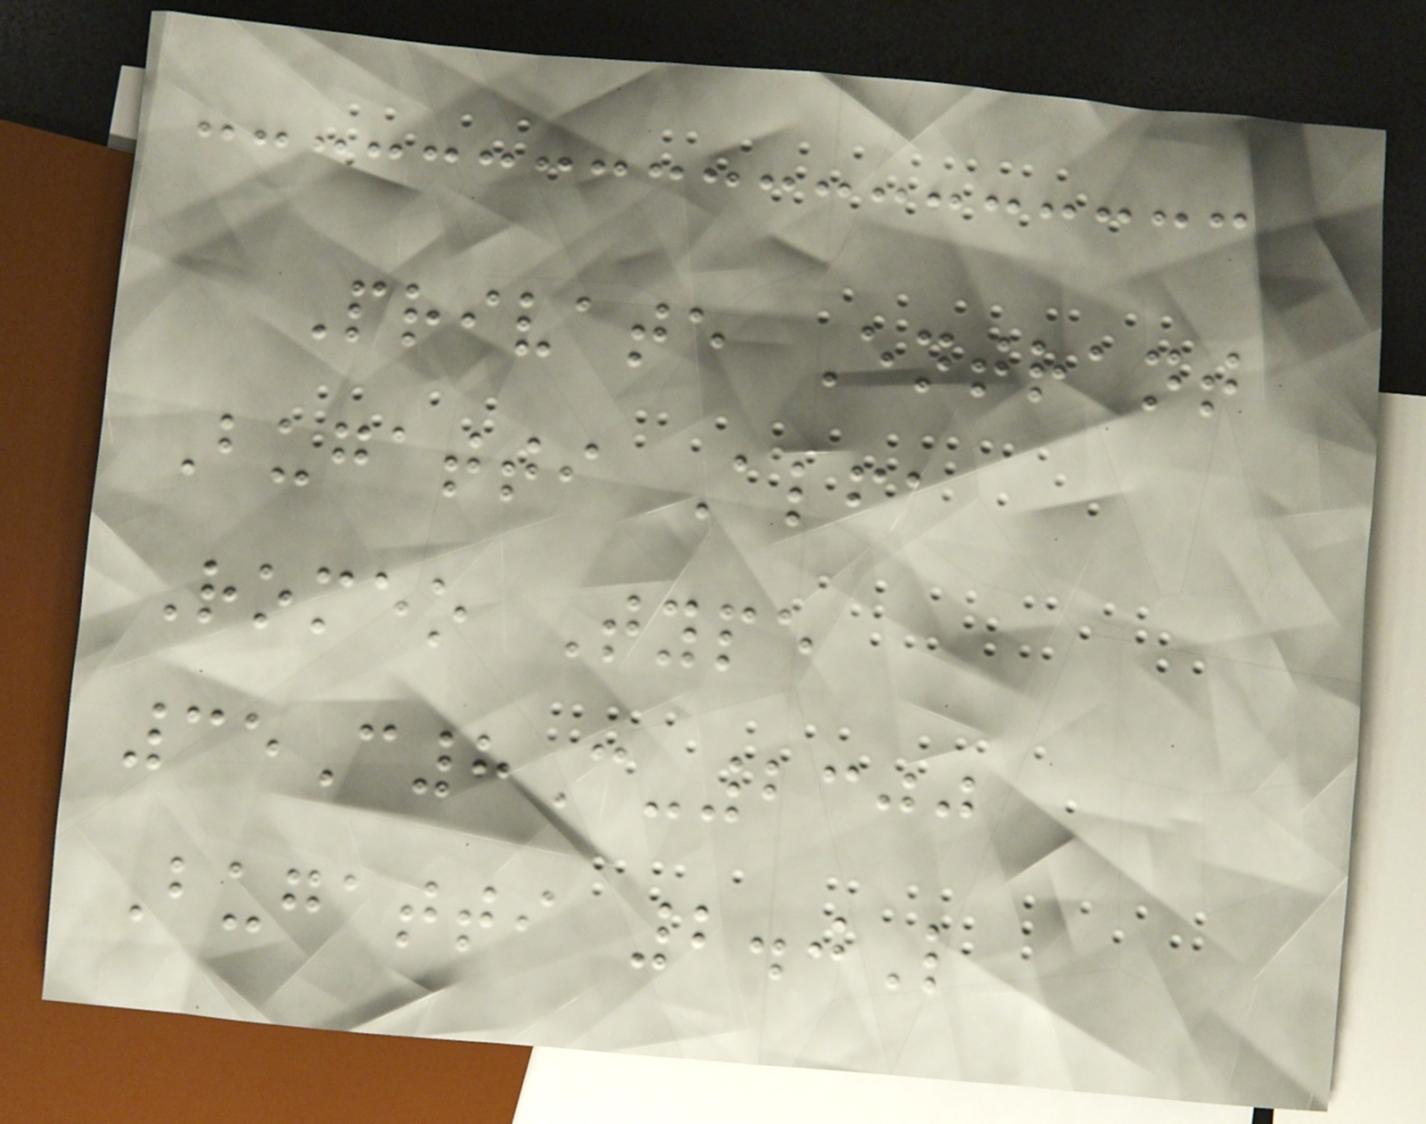Private Entrant
Bugatti Alfa
Romeo Type
35C8C-2300
Bugatti 2.0L
